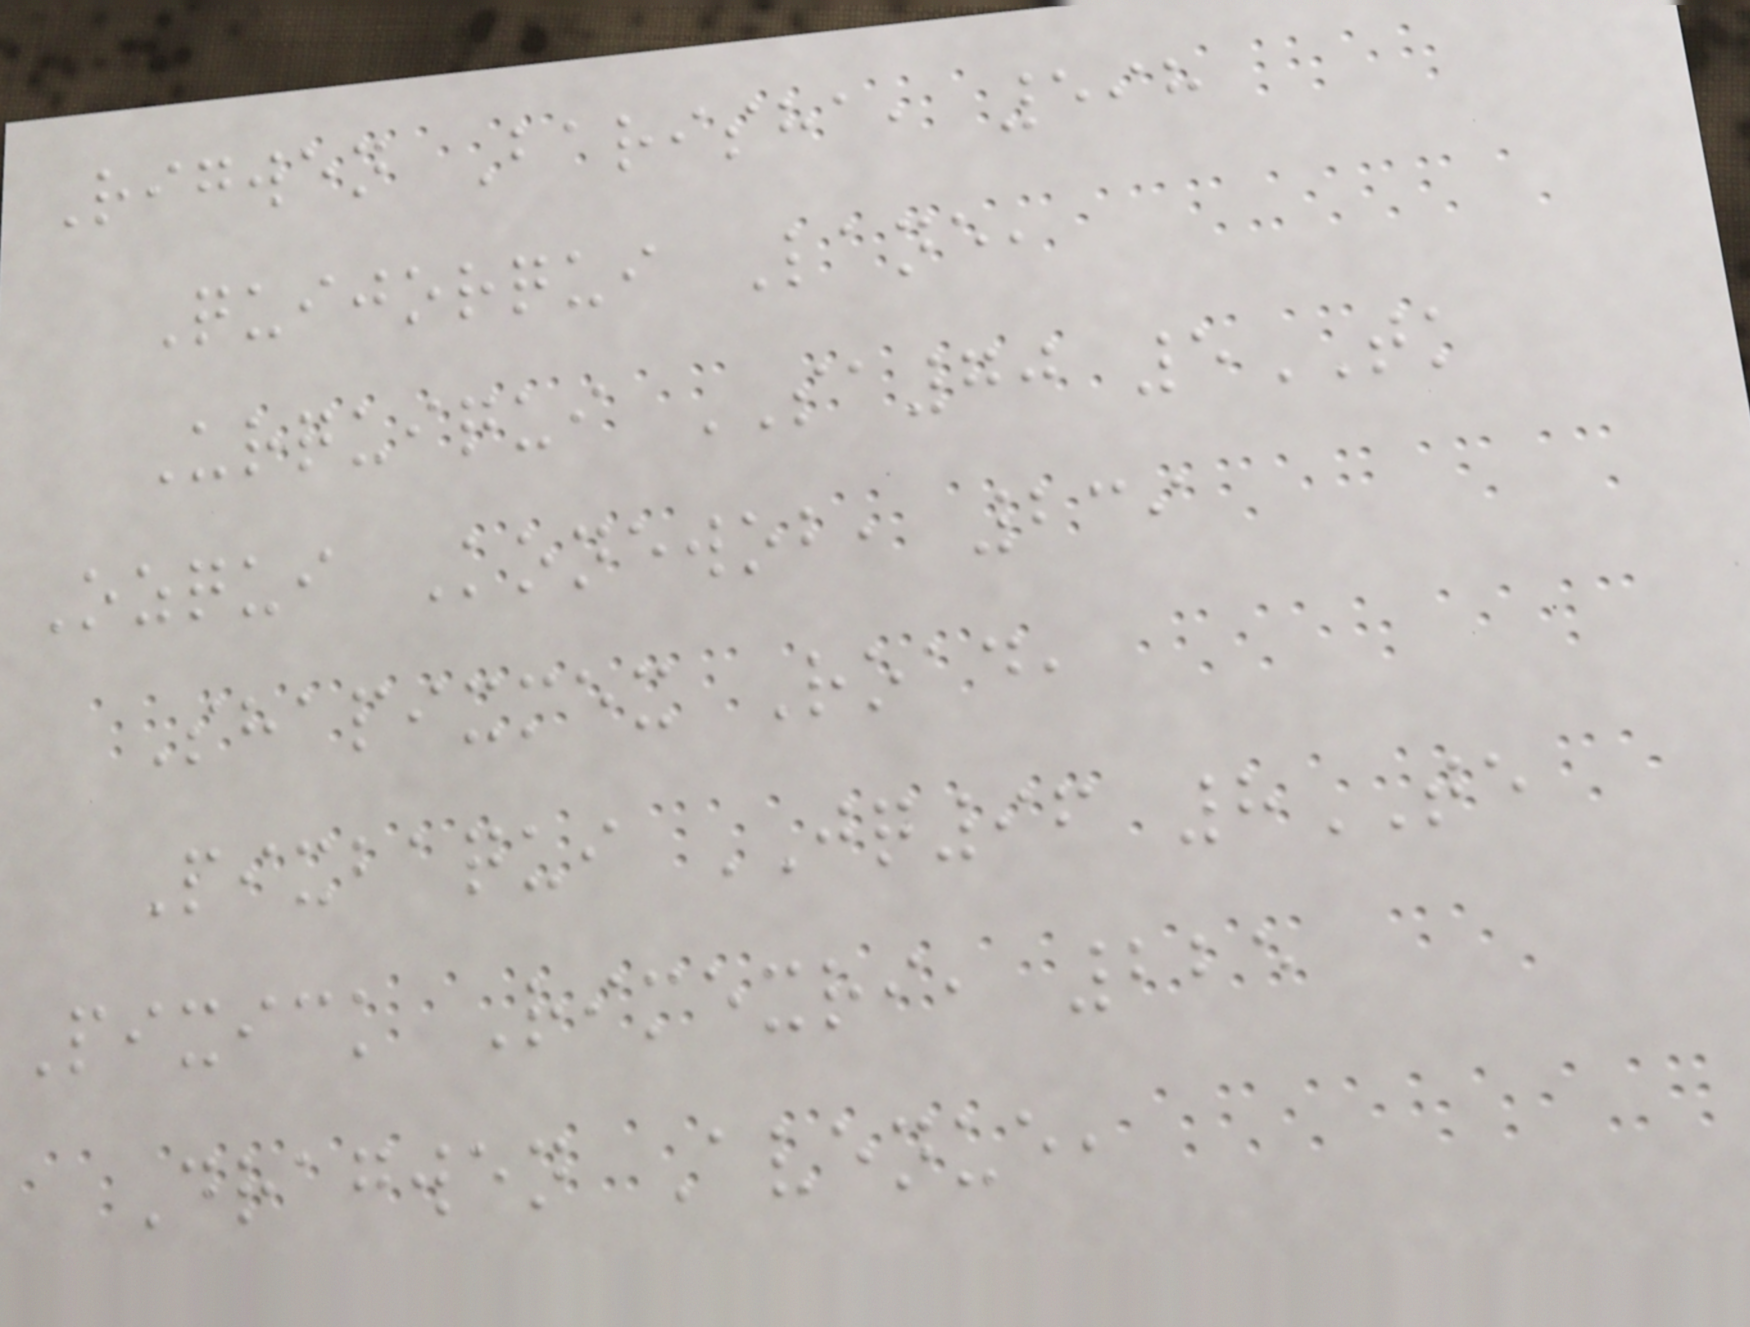Rigwen Barisha, 598
Quijorqui Lane,
Urquiqui SA70 5TK
Ozqui Konewob, 239
Shapixmex Road,
Pixbaqui JQ96 8TE
Pixick Rimexri, 225
Dragwen Avenue,
